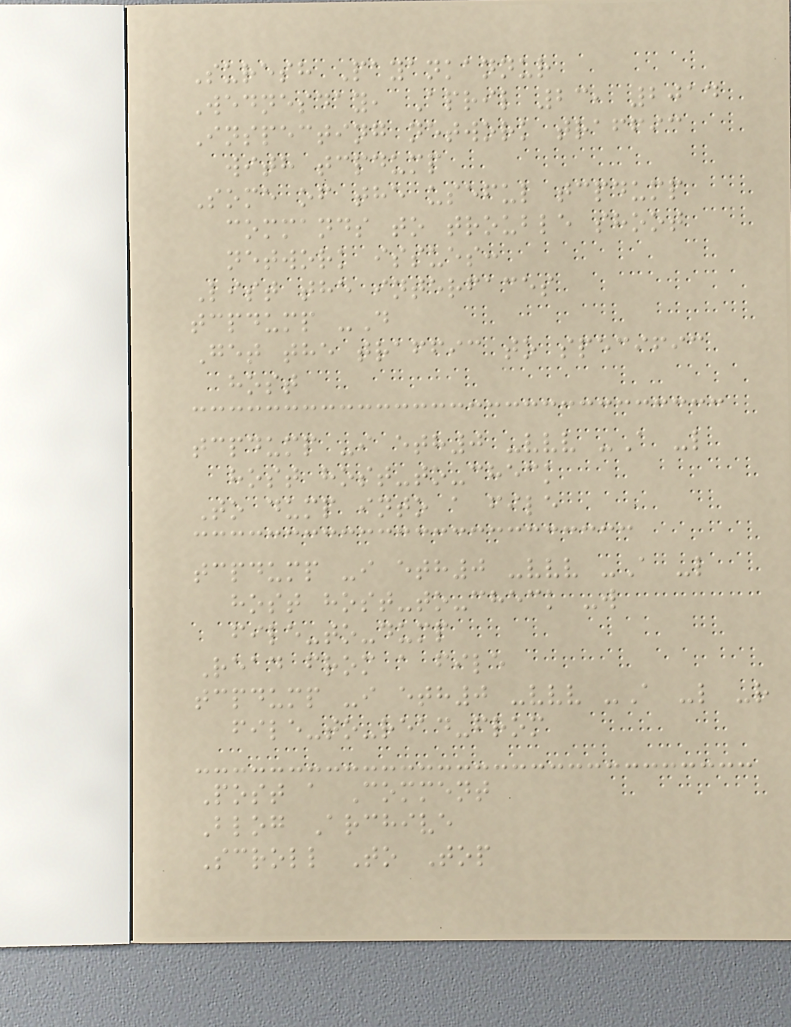Suresh Payankannur
Wednesday, April 23, 2014
Inspecting network traffic
with tcpdump
Some of the useful tcpdump
commands to trouble shoot
network issues:
List the interfaces
tcpdump -D
Get the traffic to specific
host
tcpdump -i eth0 -vvv -A -l
host host-to-check
To dump into a file
tcpdump -i eth0 -vvv -A -l
host host-to-check -w
file-to-dump
Read from a file
tcpdump -i eth0 -vvv -A -l -r
file-to-read-from
Post a Comment
Blog Archive
Scroll To Top
